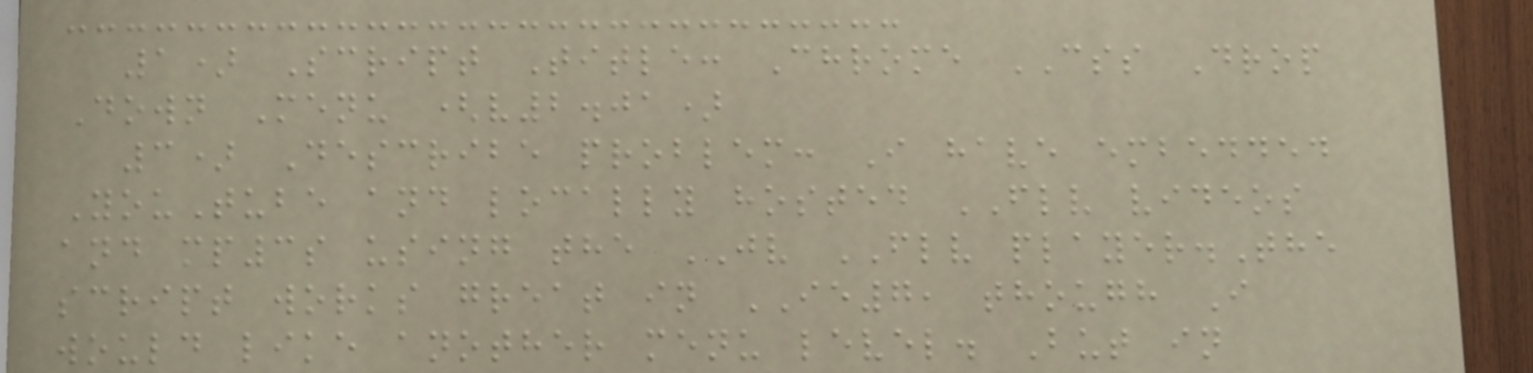1) Script Title: Chrome CSS Drop
Down Menu (v2.01)
3) Describe problem: I have embedded
YouTube and locally hosted FLV videos
and mp3s using the JV FLV player.The
script works great in IE7, though I
would like another menu level. But in
